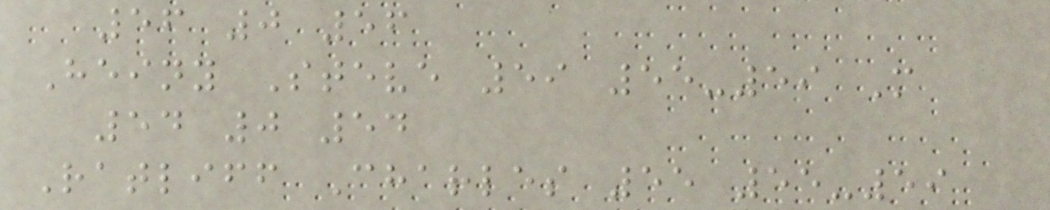56 0 56
Heiny Steve 59 55-59 M
54 0 54
Ratliff Charles 55 55-59
